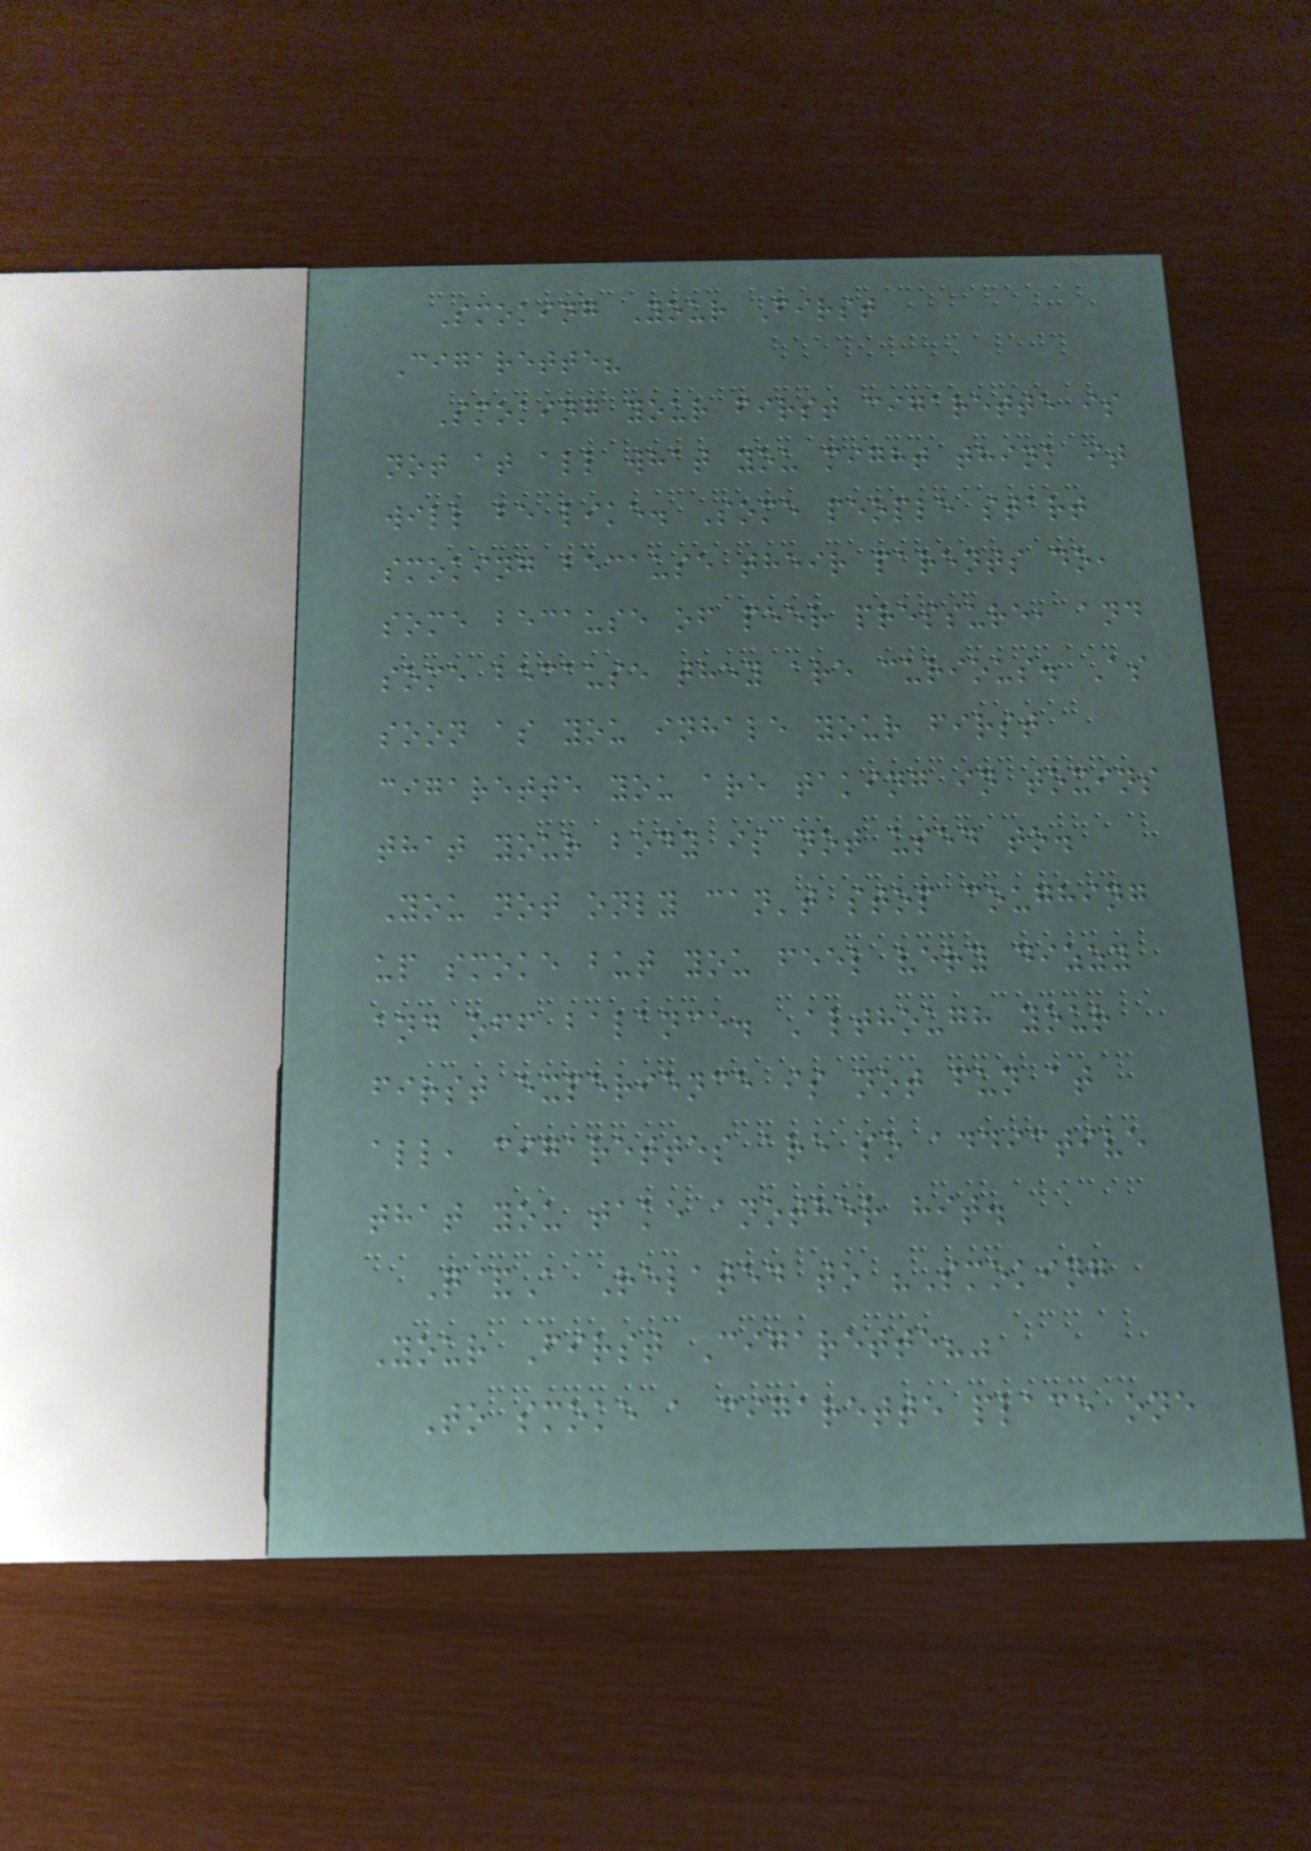Smoking Your First
Cigarette?
Smoking your first cigarette is
not at all what you might think it
will be like. Some people start
smoking because their parents do,
some because of peer pressure, and
some because they are curious. As
soon as you inhale your first
cigarette you are taking in toxins
that your body is not used to.
You not only can't stop coughing
up smoke but you feel very dizzy
and off balance. Although your
first experience is not fun at
all, cigarettes are so addictive
that you take another hit.
Q&A Related to "Smoking
Your First Cigarette?"
To smoke a cigarette place one
